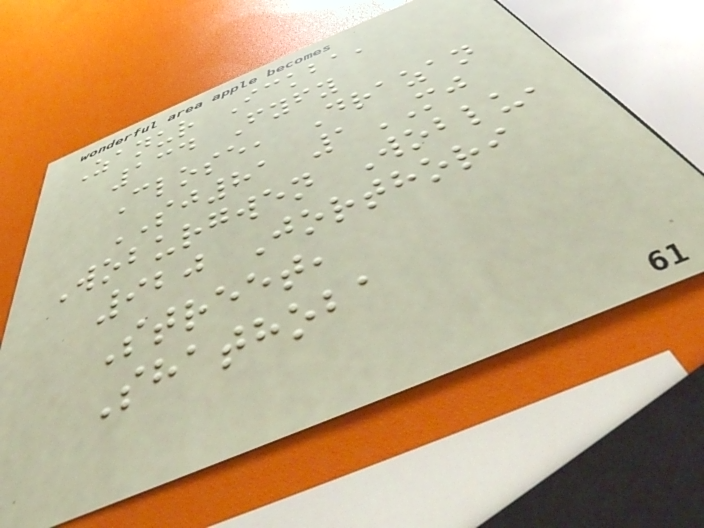Zanur Ickba,
134 Fyfy
Close, Drazan
SJ81 1MJ
Woburgwen Woblu,
920 Jorthori
Street,
Shathoba
